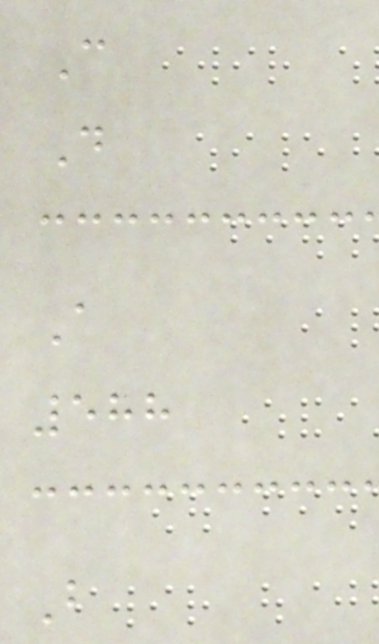C
D
A
588
B
